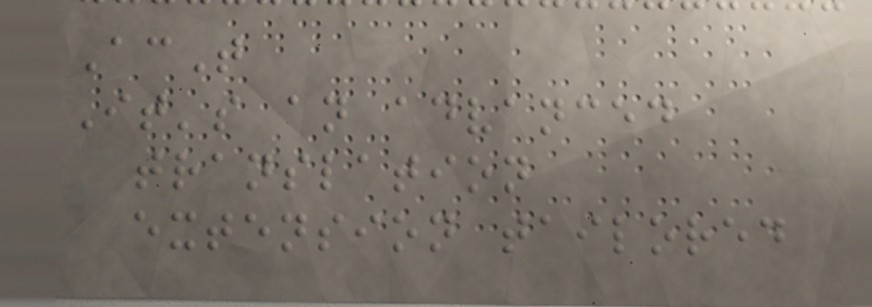AcT
It's an advanced
translation
extension tailored
